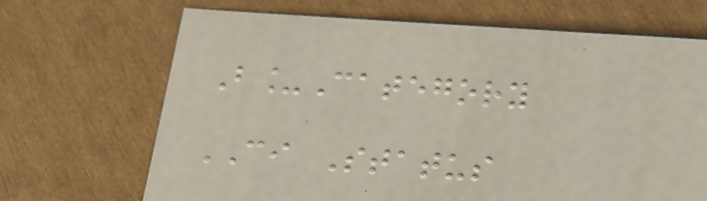B_Category
CI Status
